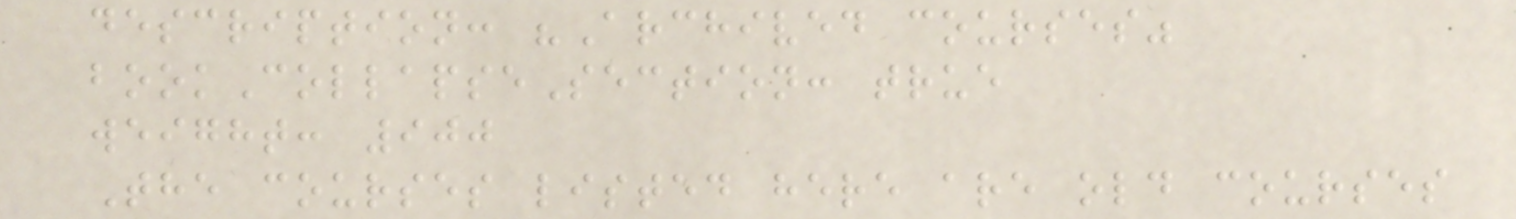description: "Archived courses"
bookCollapseSection: true
weight: 900
The courses listed here are old courses
